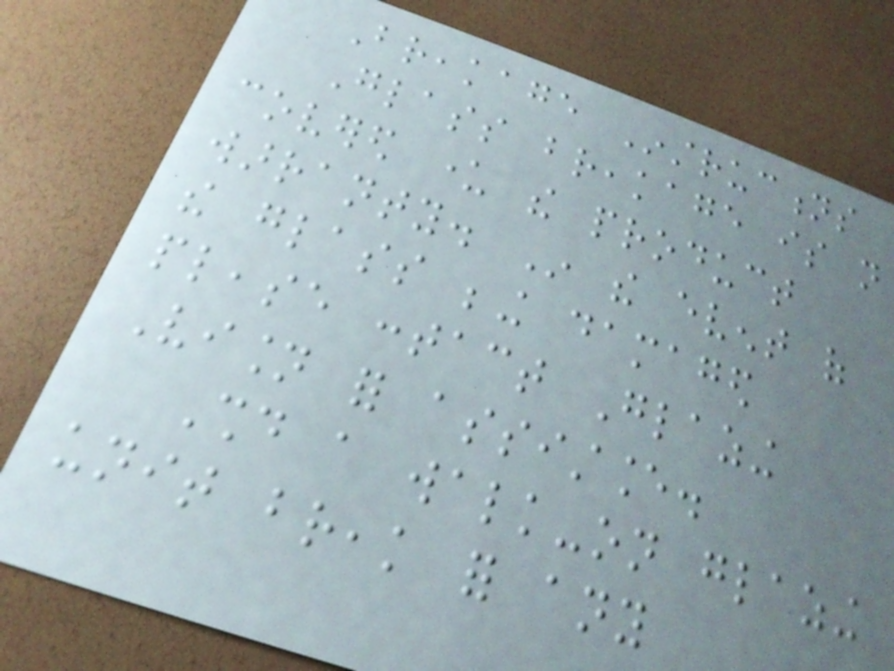Breakage Instructions
Glass breakage is not
covered under the product
warranty. In the event of
the glass being damaged
please contact Glazing
Vision for assistance.
Should a walk-on glazing
unit break for any
